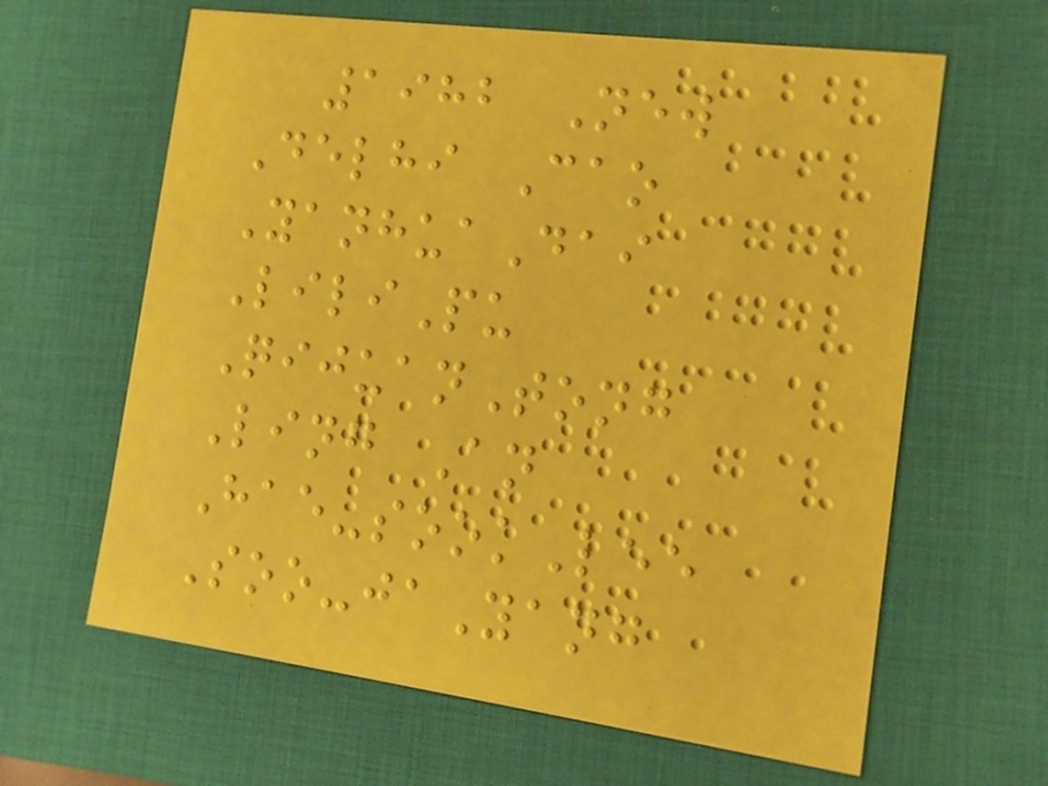1982 New
Delhi Cao
YanhuaDai
LiliPu
QijuanTong
Ling An
Hae-sookLee
Soo-jaYang
